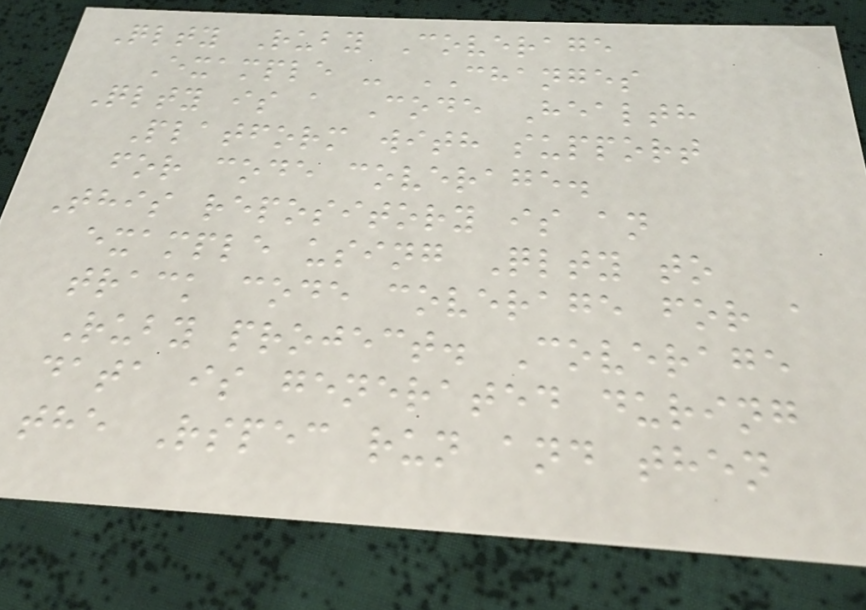Qlty Ruby Coverage
Example - CHANGES
Qlty is a Code Health
Platform with support
for code coverage.
This repository is an
example using Qlty to
track code coverage for a
Ruby project. Coverage
data is generated during
the Rspec run and then
